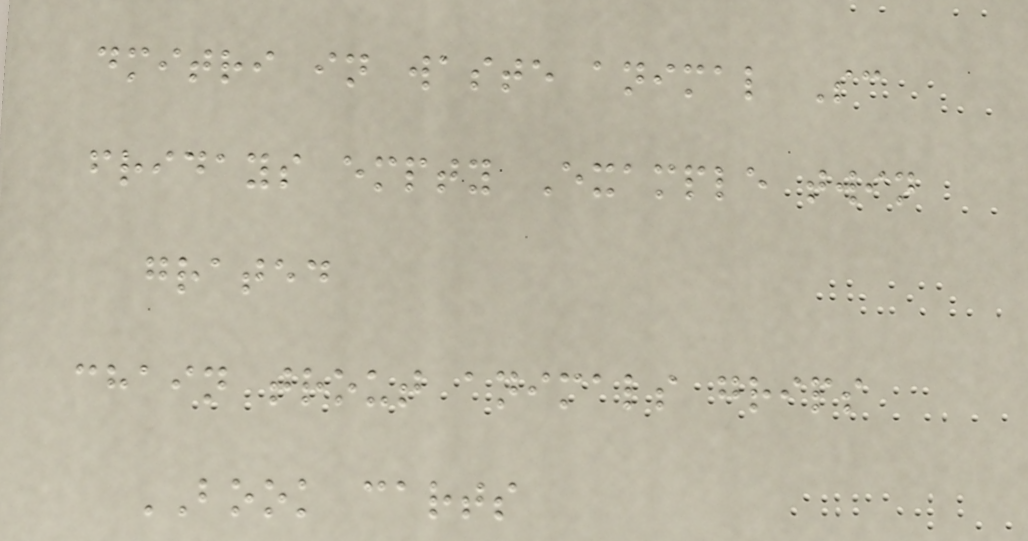dmitri in waste animal Sc
fridays empty Example twin
grated
chain trout animals grips
BOOK carts
